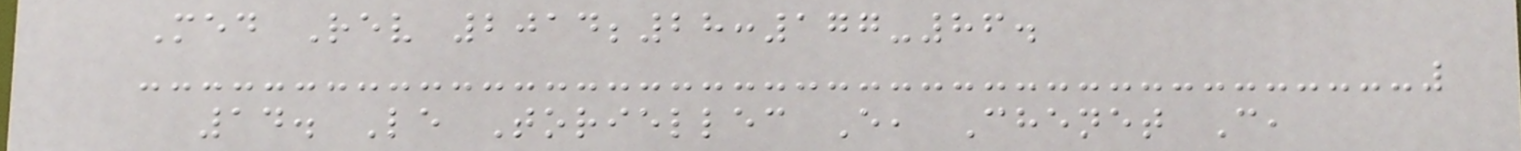Med Rev 2014;28:177-86.
14. Le Toriellec E, Chenet C,
